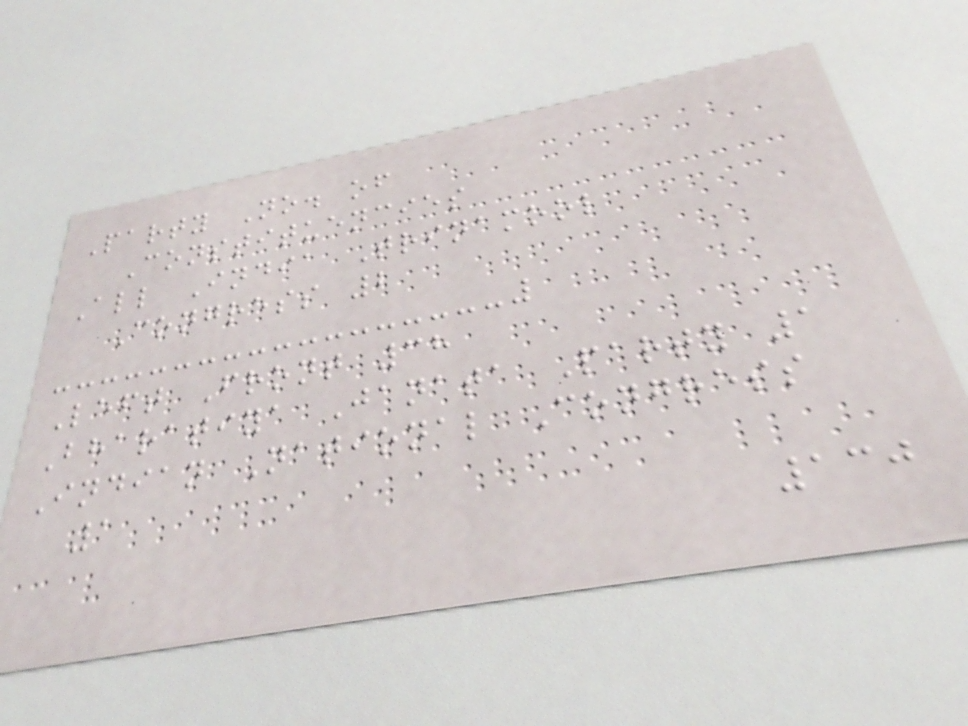Party No. of
Constituencies
All India Trinamool
Congress 2
Left Front 38
Bharatiya Janata Party 1
Indian National Congress
1
130
